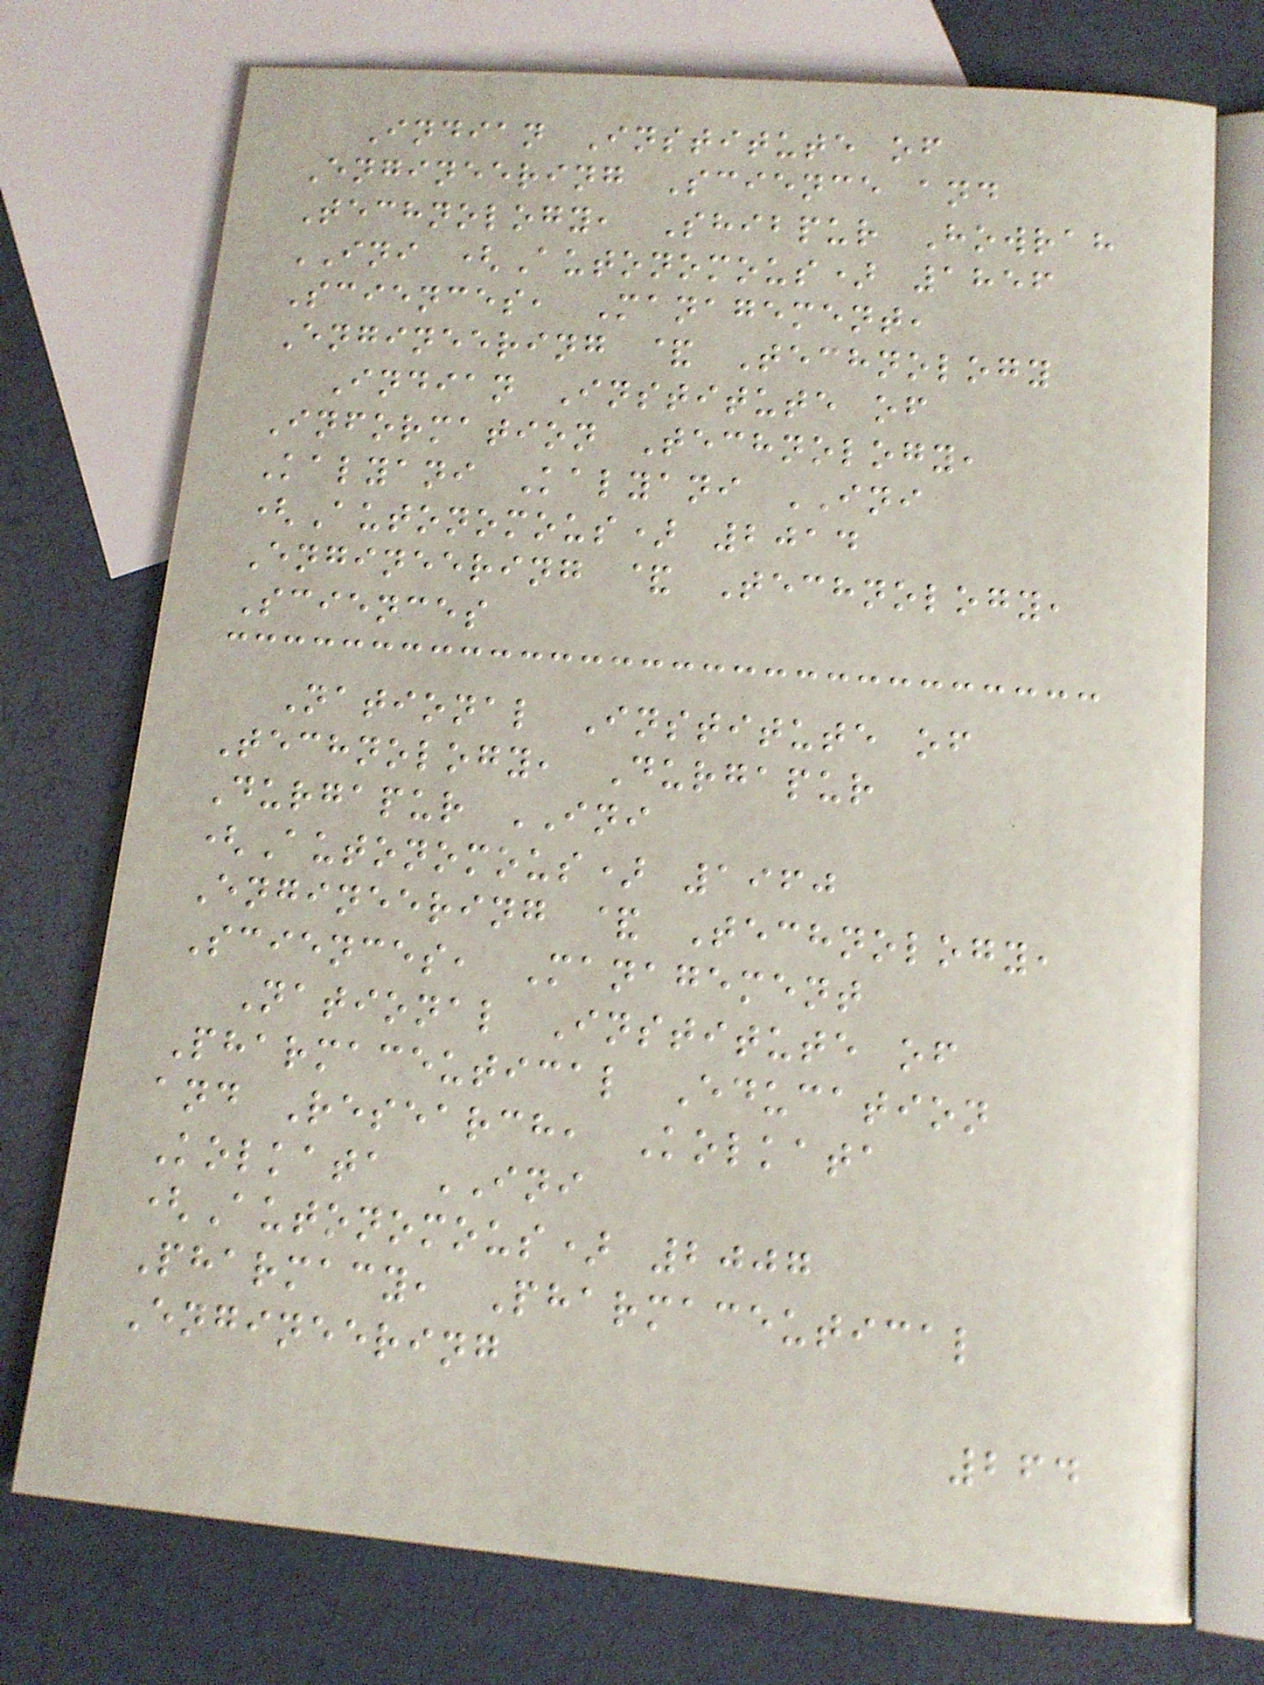Indian Institute of
Engineering Science and
Technology, Shibpur Howrah
INI (Autonomous) 1856
Sciences, Management,
Engineering & Technology
Indian Institute of
Information Technology,
Kalyani Kalyani INI
(Autonomous) 2014
Engineering & Technology,
Sciences
National Institute of
Technology, Durgapur
Durgapur INI
(Autonomous) 1960
Engineering & Technology,
Sciences, Management
National Institute of
Pharmaceutical Education
and Research, Kolkata
Kolkata INI
(Autonomous) 2007
Pharmacy, Pharmaceutical
Engineering
264
